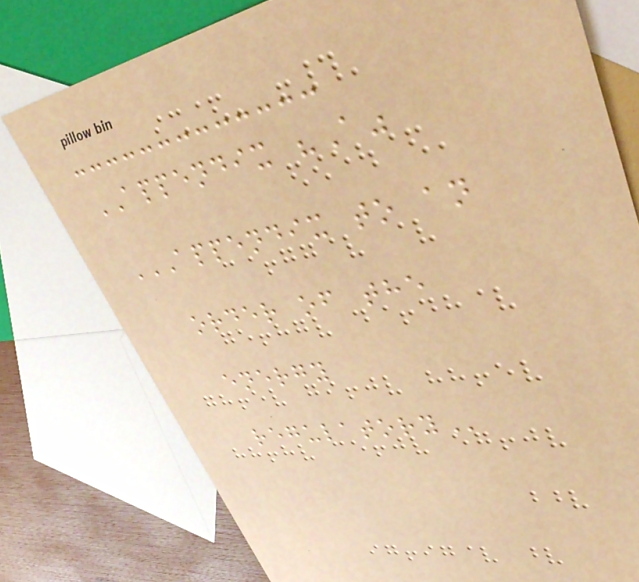APPENDIX "A"
APPENDIX TO AN
ORDER OF THE
ENERGY
REGULATORY
